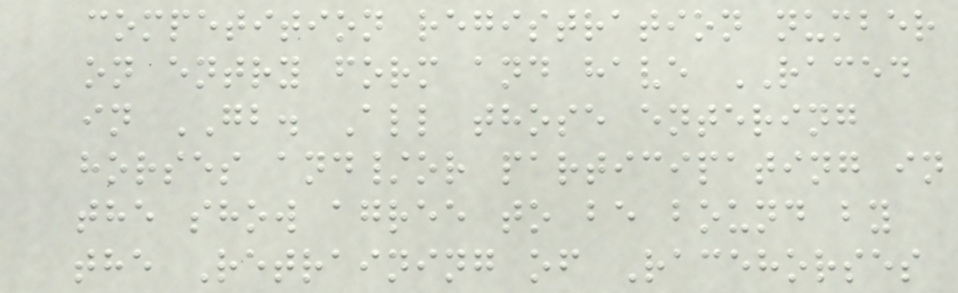competition registration number
on entry form and have RACED
in GB. All those entering
horses and/or participating in
the show agree to be bound by
the Retraining of Racehorses
